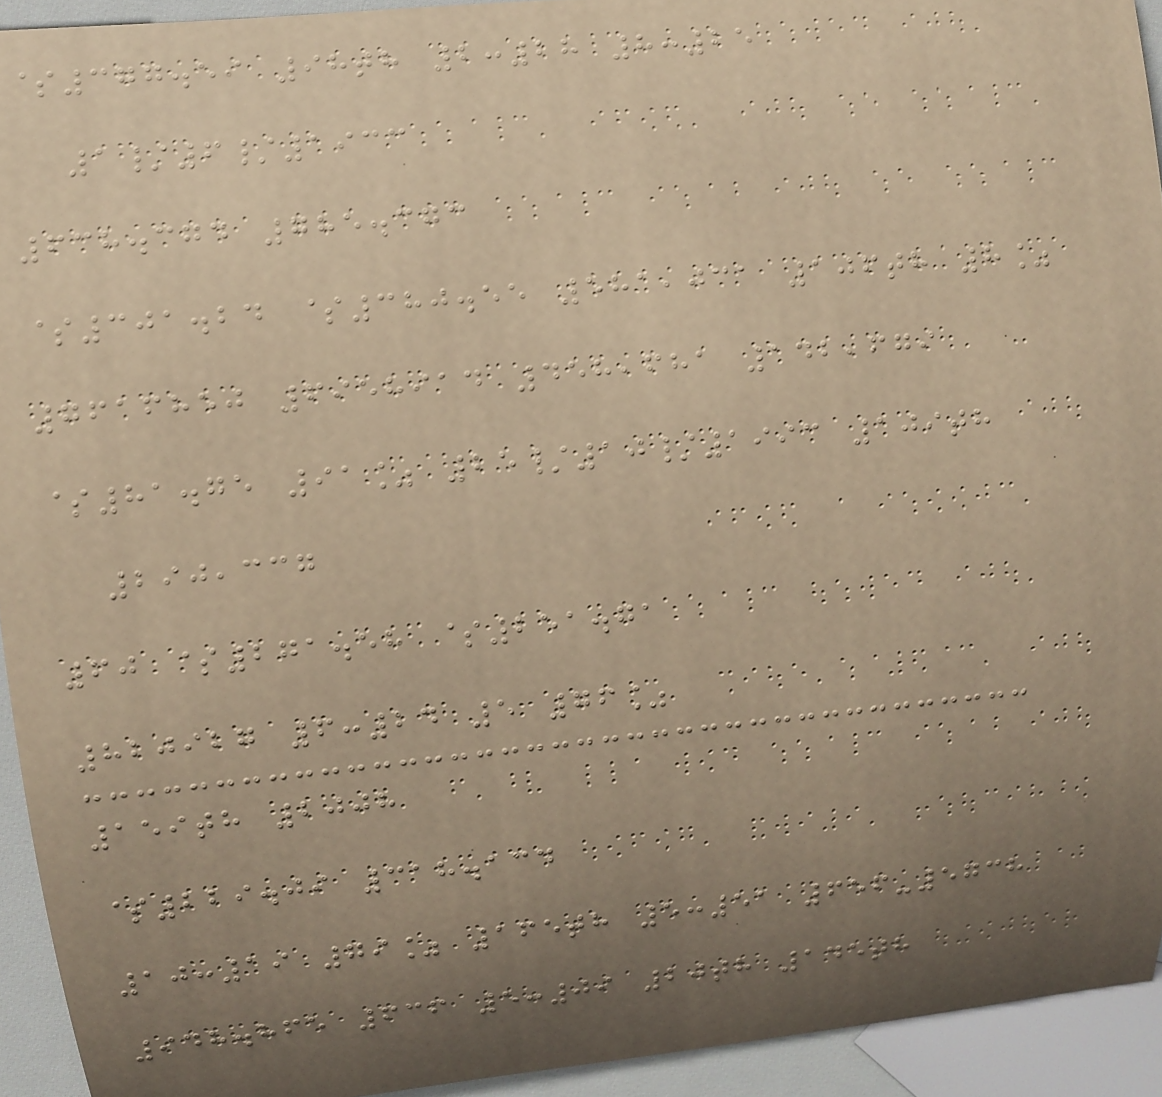$377.59 98th 2:28 8:25
1/6/1933
638.374 785.373
$301.24 $380.55 581,031 106th 8%
7616850 6958914 458,681 142,679
$81.75 91% 25/10/1993 109th
290,337
60 $271.58 $251.71
820927 6:24 5 76%
159th 2008
$229.09 318.134
10:19 79% 165th 5:51 656-5738
948.865 636 5:09 20th 145th
